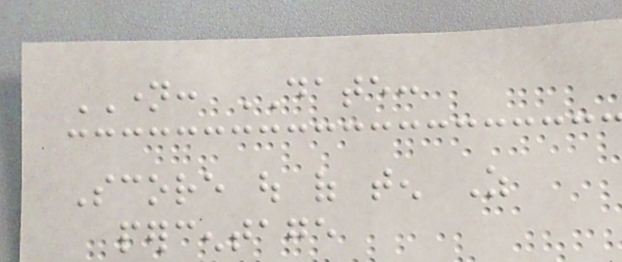NAME: DATE:
Score out of ten As
percentage
